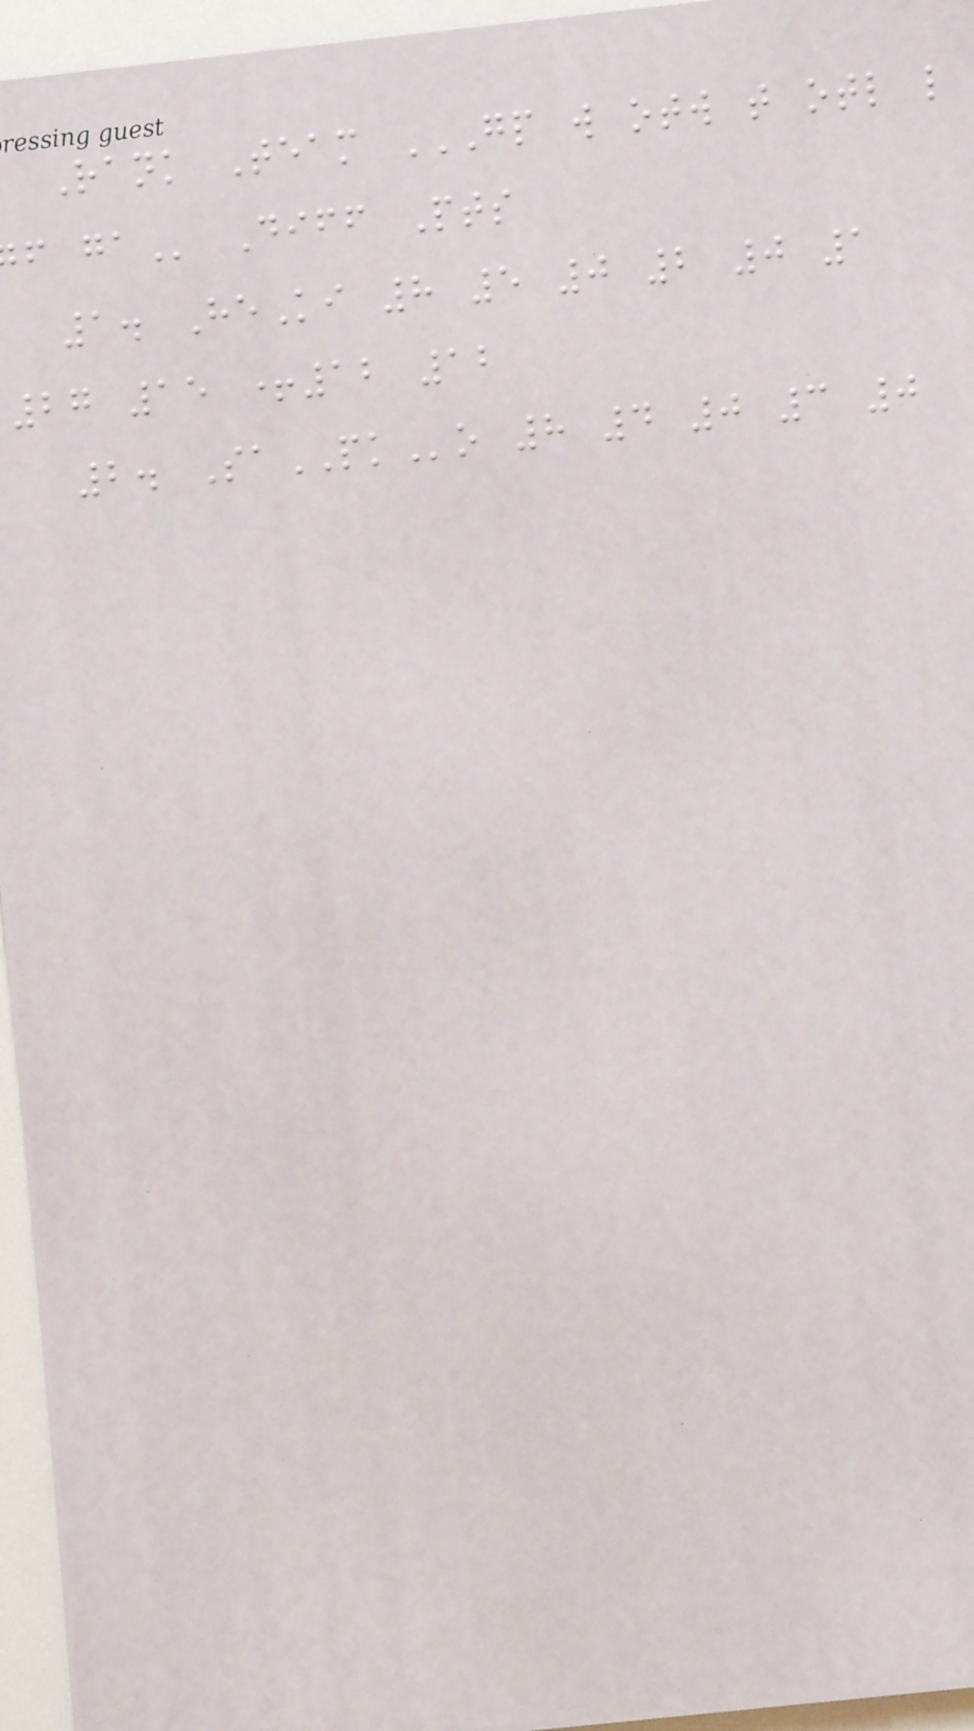Rank Team GP W OTW T OTL L
1. HeKi 8 5 0 2 0 1
27 15 +12 12
2. SaPKo 8 4 0 3 0
